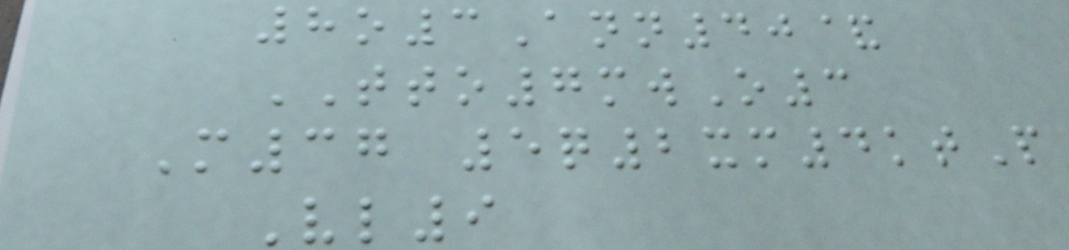8o3Ann40&
TTO7mwO3
M37 5q2xm4ktP
Vl9
